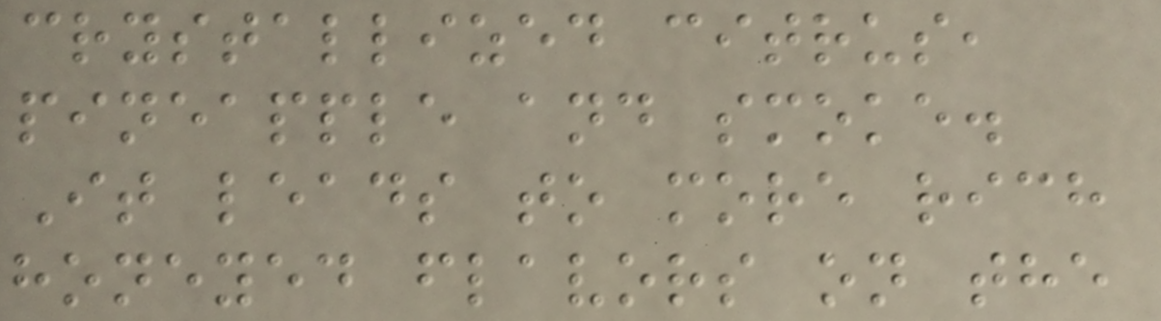crystallized citrus,
pineapple and smoke.
It leads to more rich
honeyed flavors on the
